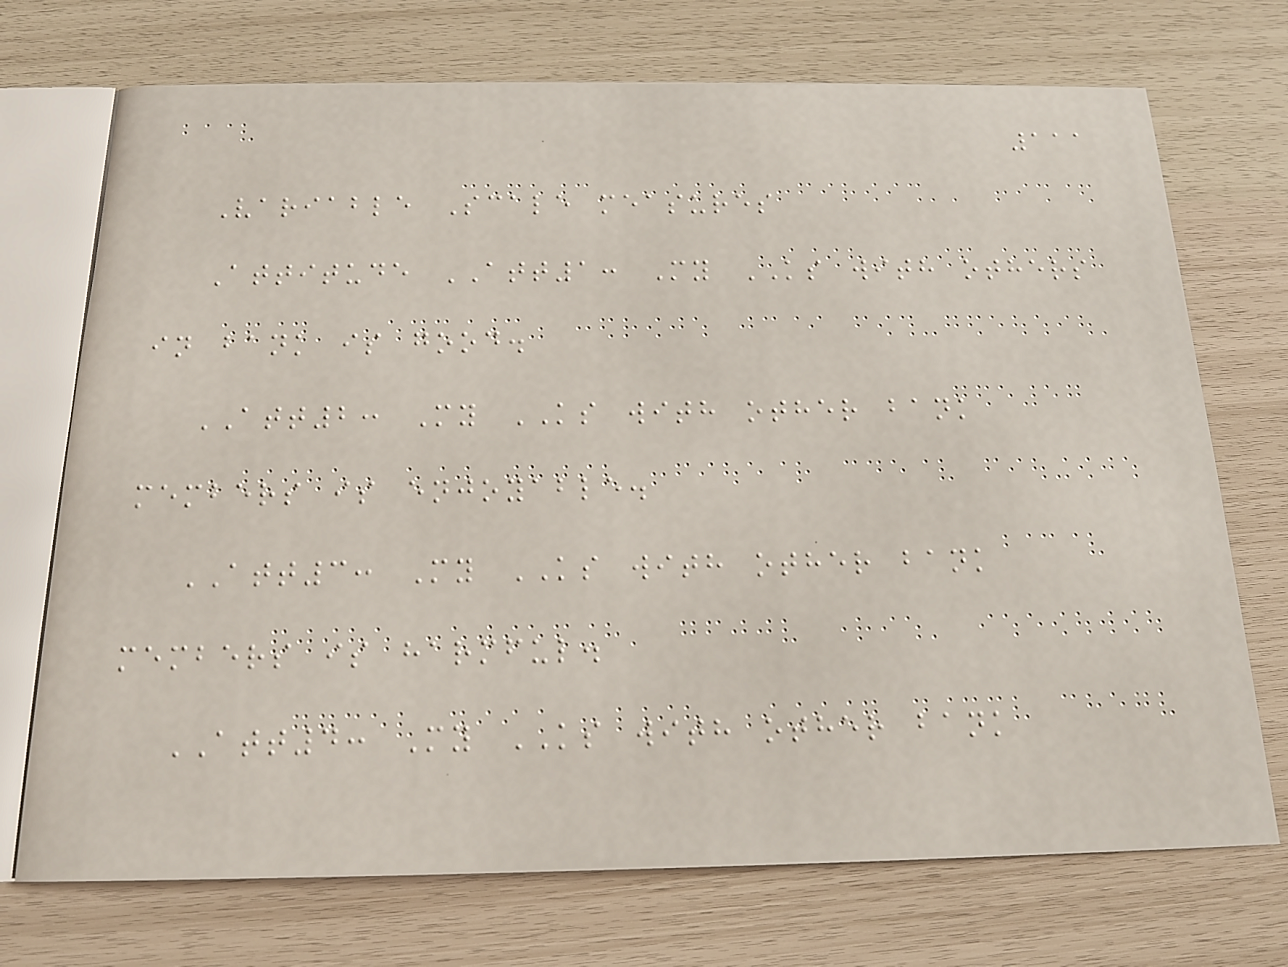111
Variable Scale measures
Attitude ATT1: My KS with others
in bank is good.
ATT2: My KS with other bank
members is enjoyable.
ATT3: My KS with other bank
members is harmful.
ATT4: My KS with other bank
